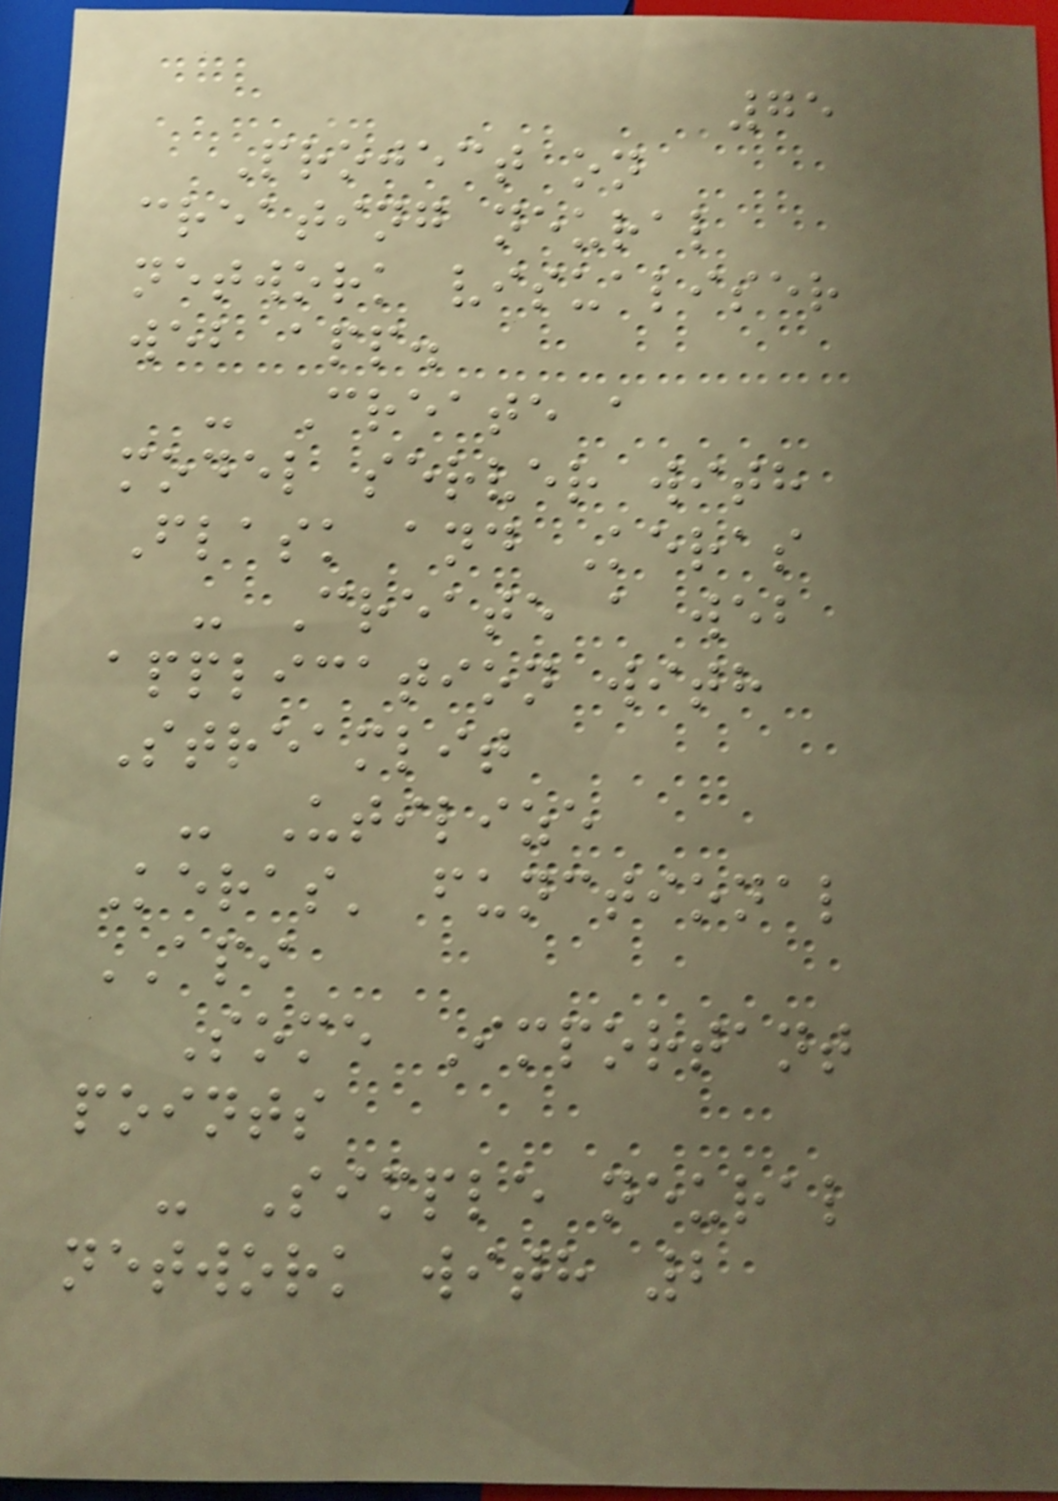75
Project on
creating neural
network visualiser
web app.
- Create a
model server with
Flask and Keras
- Create a web
application with
Streamlit
- Utilize
Keras' functional
API
Some Important
points
- Simple neural
network with 2
